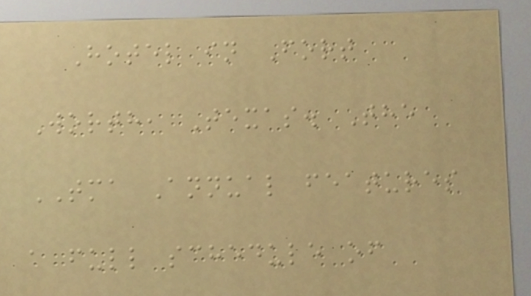Hotel in Fort
Worth, Texas. The
TMA Annual features
a full schedule of
